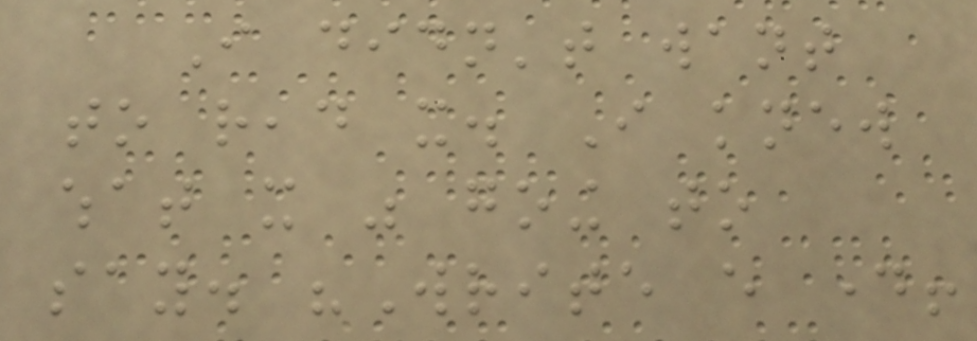I didn't want
to read it. I knew
what it was going to
say. "Write every day!
